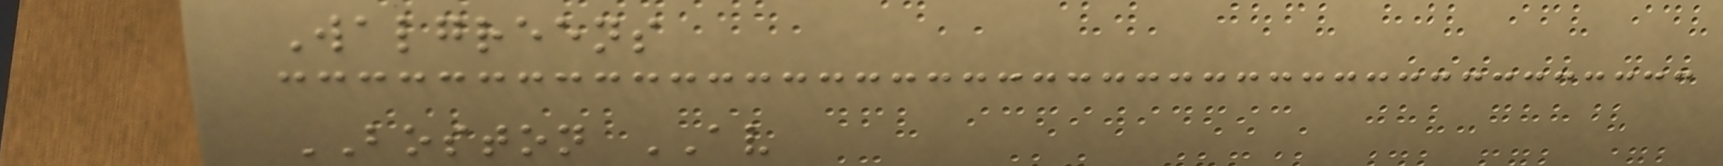Walgreens
BOSTON AV
